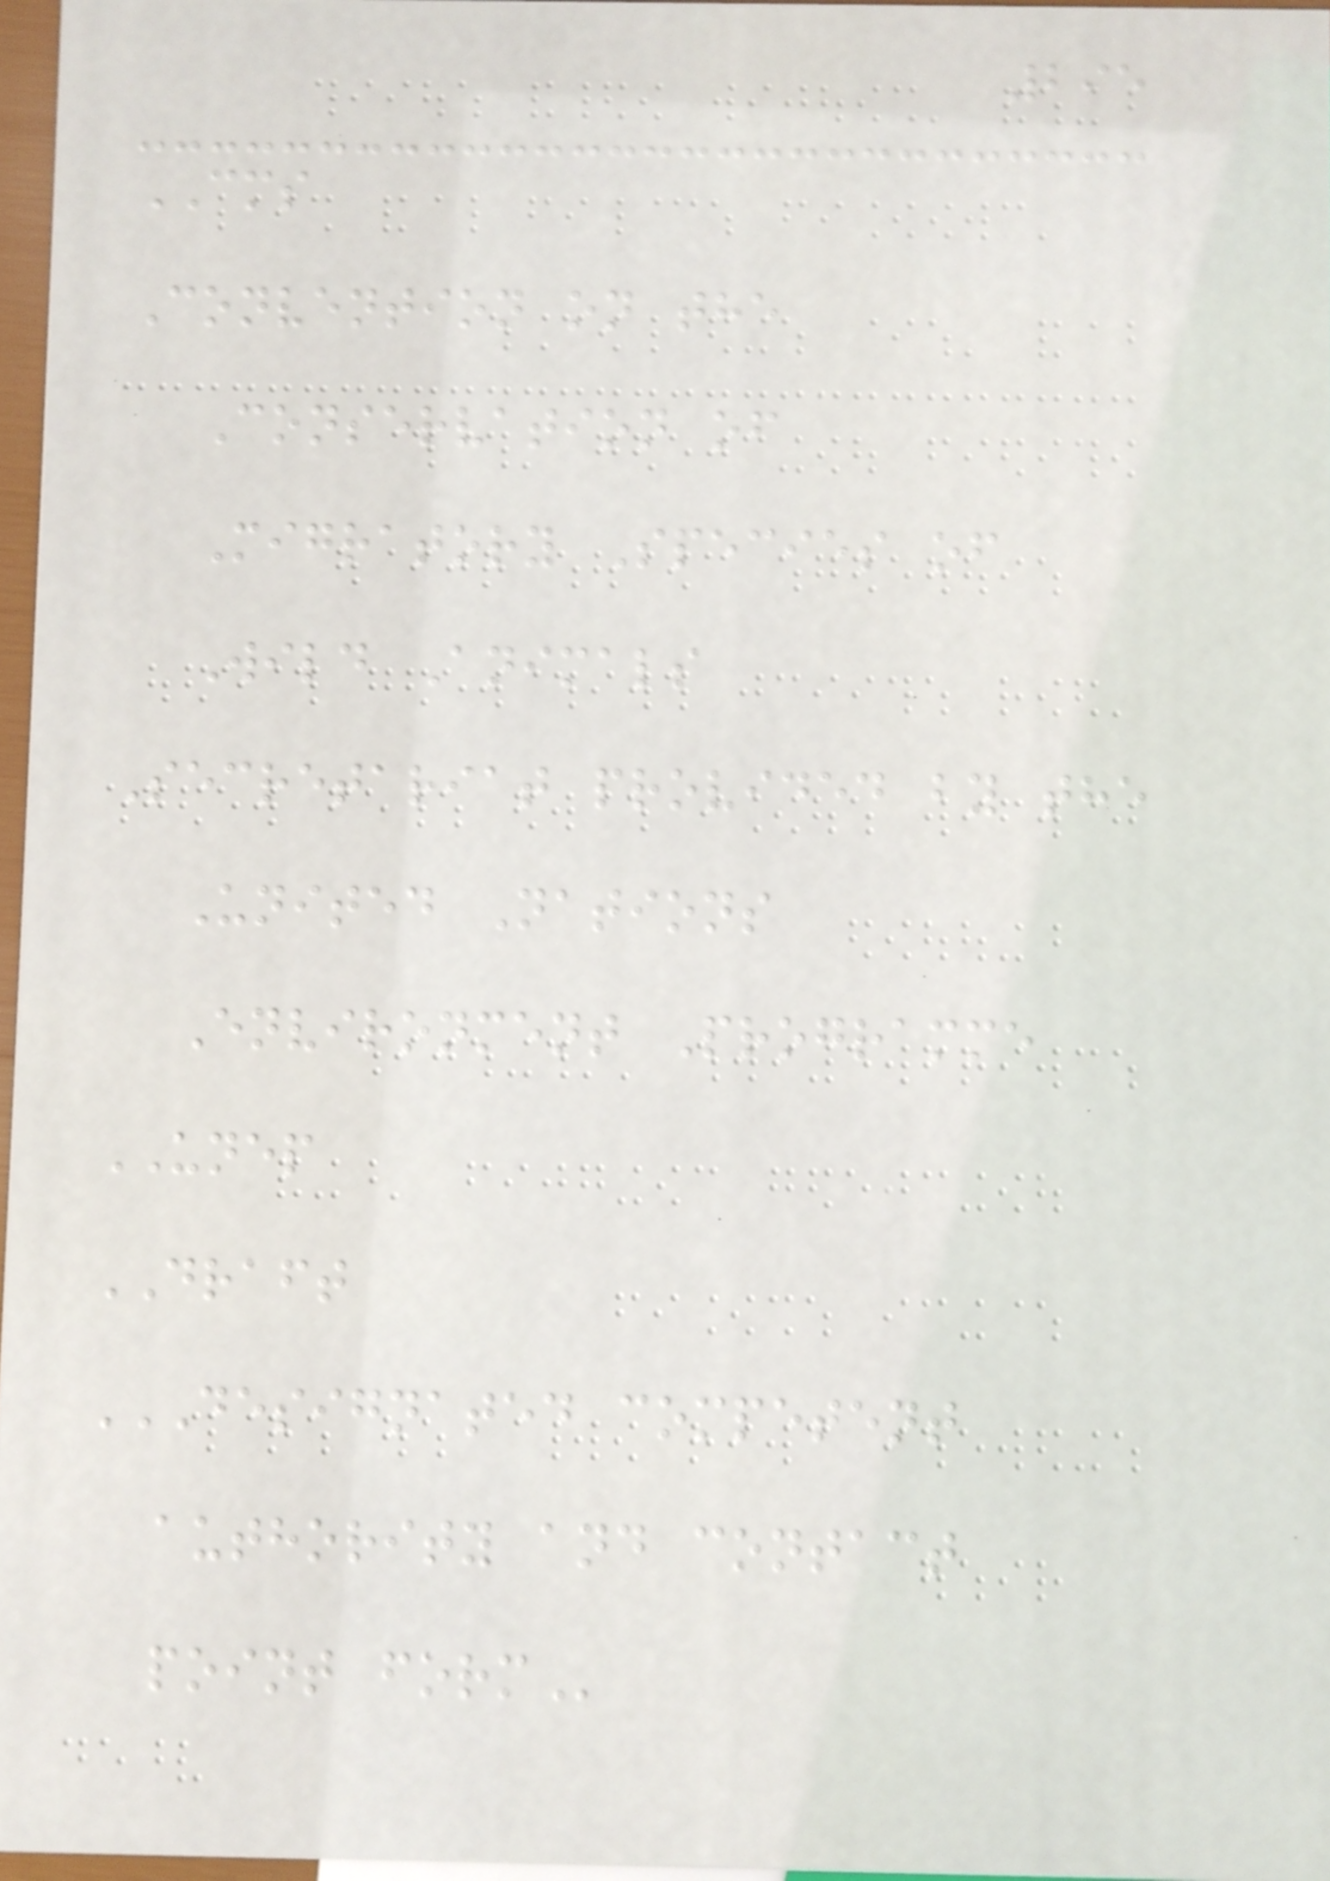295
CMS
Convention on the
Conservation of
Migratory Species of
Wild Animals
Secretariat provided by the
United Nations
Environment Programme
UNEP
DRAFT
DESIGNATED COMPETENT
AUTHORITY AND CONTACT
POINT FORM
